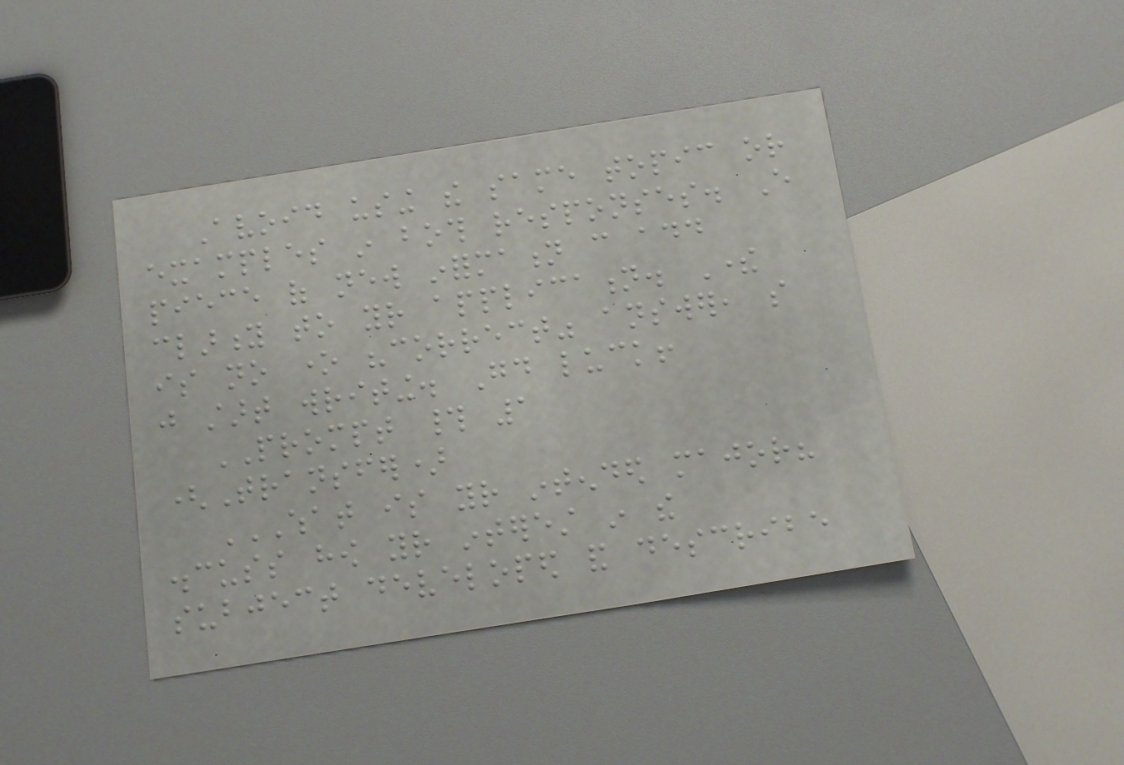Avoid using the same topic or
examples in both responses. Every
piece of new information can add
clarity to your application. There
is no one "correct" answer, so
just start writing. Good luck!
PROMPT # 1
(Transfer)
WHAT IS YOUR INTENDED MAJOR?
DISCUSS HOW YOUR INTEREST IN THE
SUBJECT DEVELOPED AND DESCRIBE
